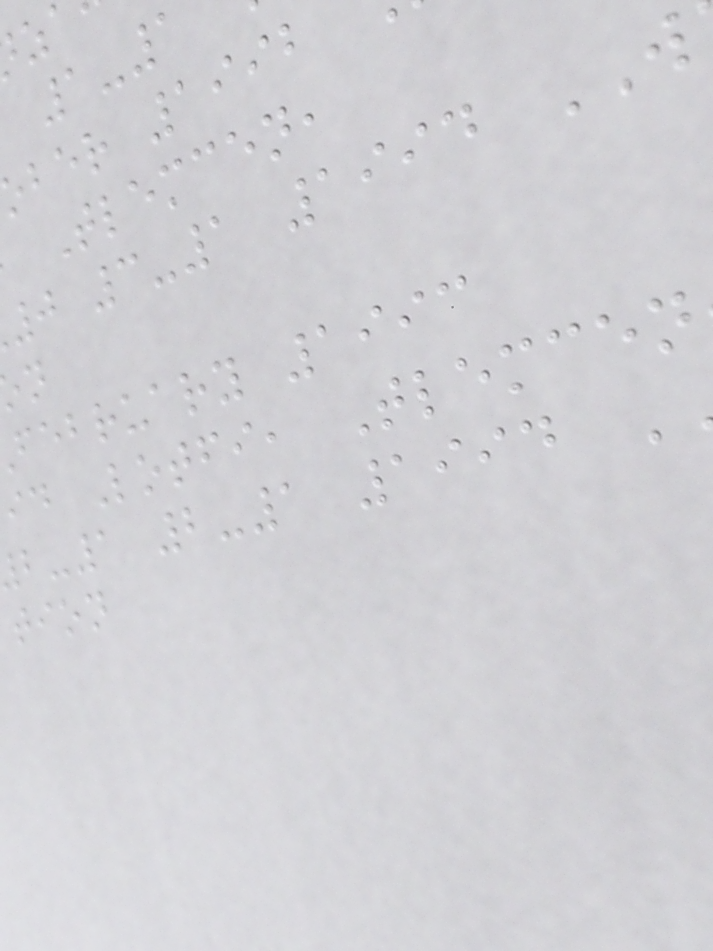ber 1992
Tlemcen,
0 3-1 1994
february 1993
id Lotfi, Tlemcen
-1 2-1 1994
tion
